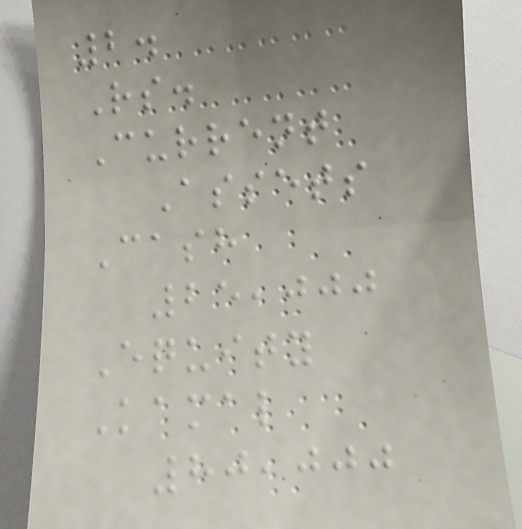2.
Rs.
Current
Assets
Cash
25,000
Equity
Kamal
80,000
